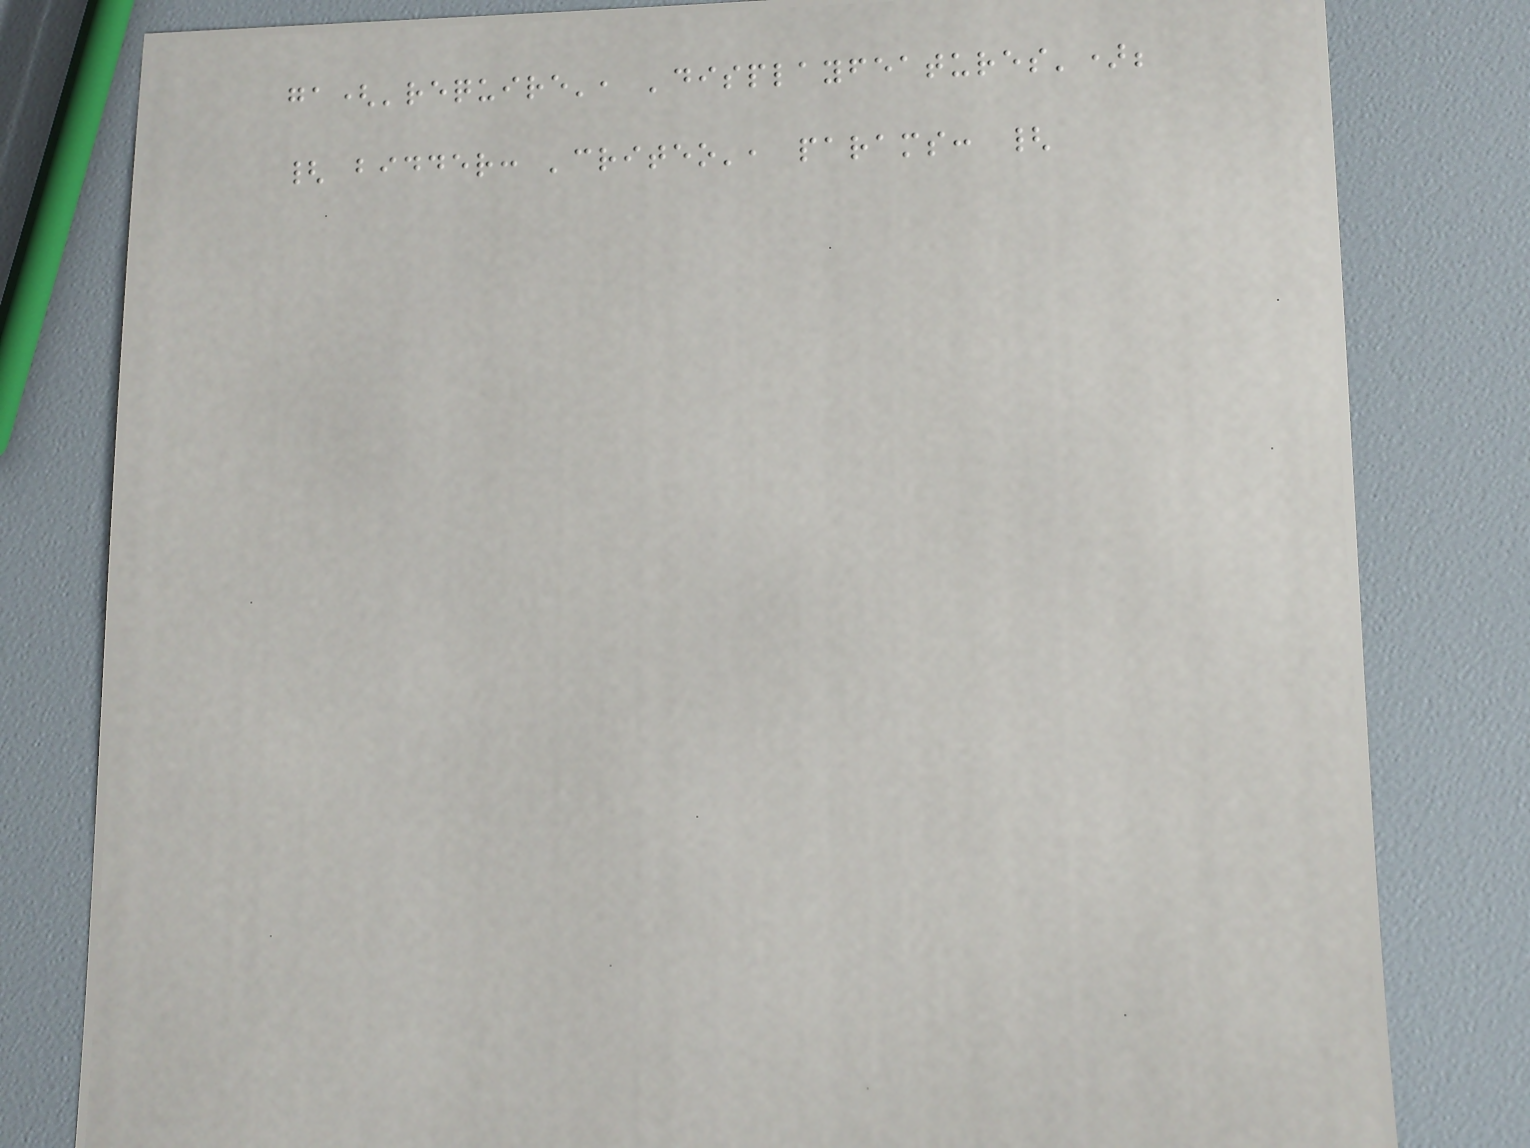ga('require', 'displayfeatures');
{ bidder: 'criteo', params: {
